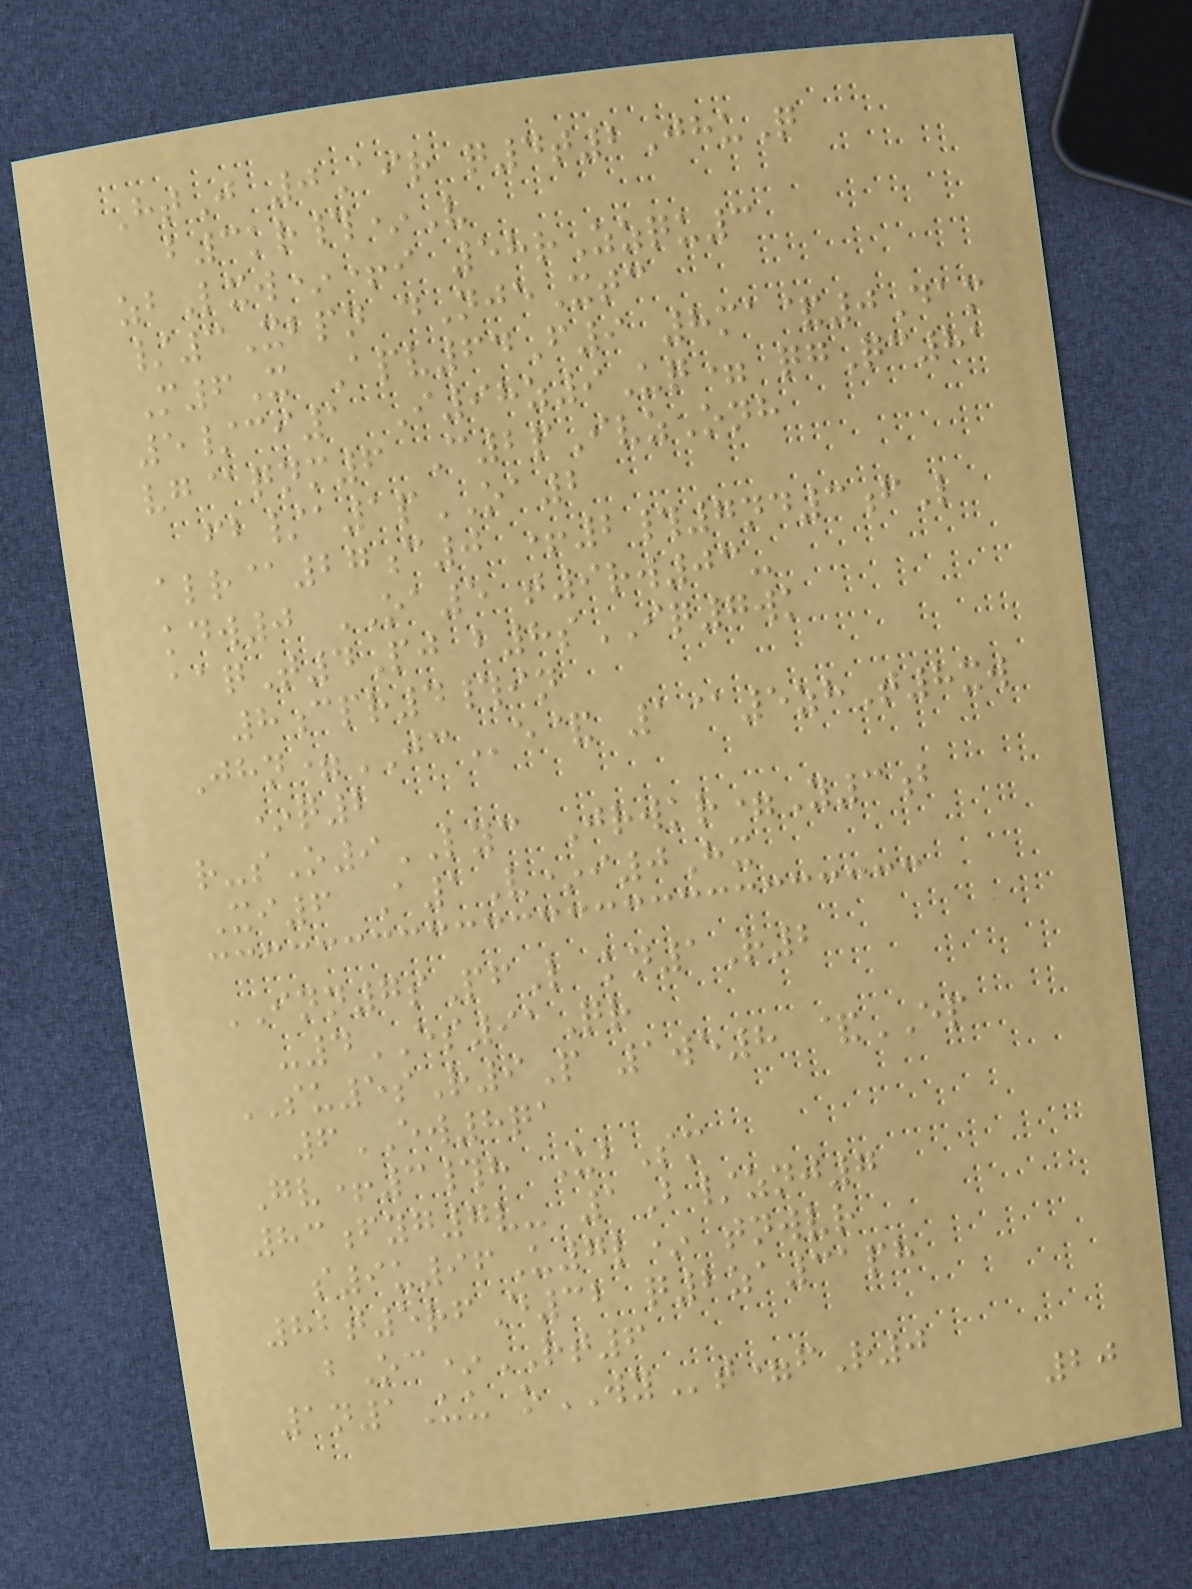HtJ 0Air q4t2JhuQ
b3kr#*V
zbLxw*+i 58rZzqu3
/3Xbpn dNjeXtc
M6X Apv64F9 8ma&0Dam
5/ci1 I98z9Uq= qgQc81
vg@qnm6 C2pIvzOnh
fb/a1pOA2
alr@27c0 +2#7nd3fL
kdw0 OA5 t9rw03-
aaqT4Pj b8sIQ7wk
8cpr4#in
Jhn=JCe& 1@5zhT8xw
*q2
r-sO9LYC Jrwkr=Y3b
Xi6 A1V*i0Hx
INN7sPfL kn1R2
-4ES91Qr
SU5sR9P 1we8 &EP
6EW8qa
Gv+3#h UbSm
83fyg7v- 1B/znj7
s9u96U7l* tnwvr
82t5rfD32 q2za31ph
bOc*RT6
1n1Uu oWYt=fR0
20
